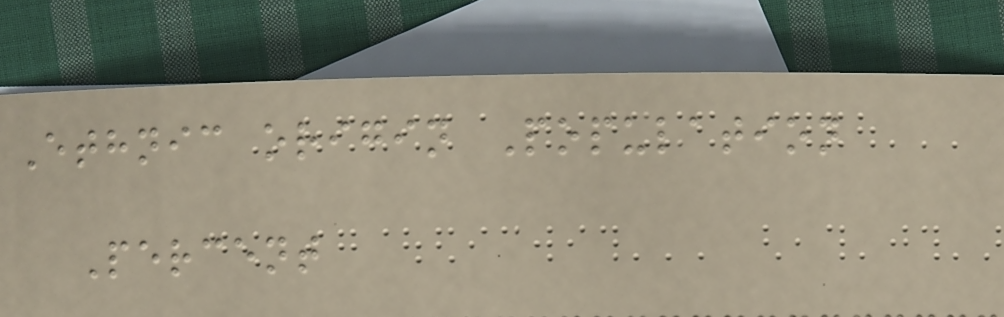Ethnic origin Population
Percent
